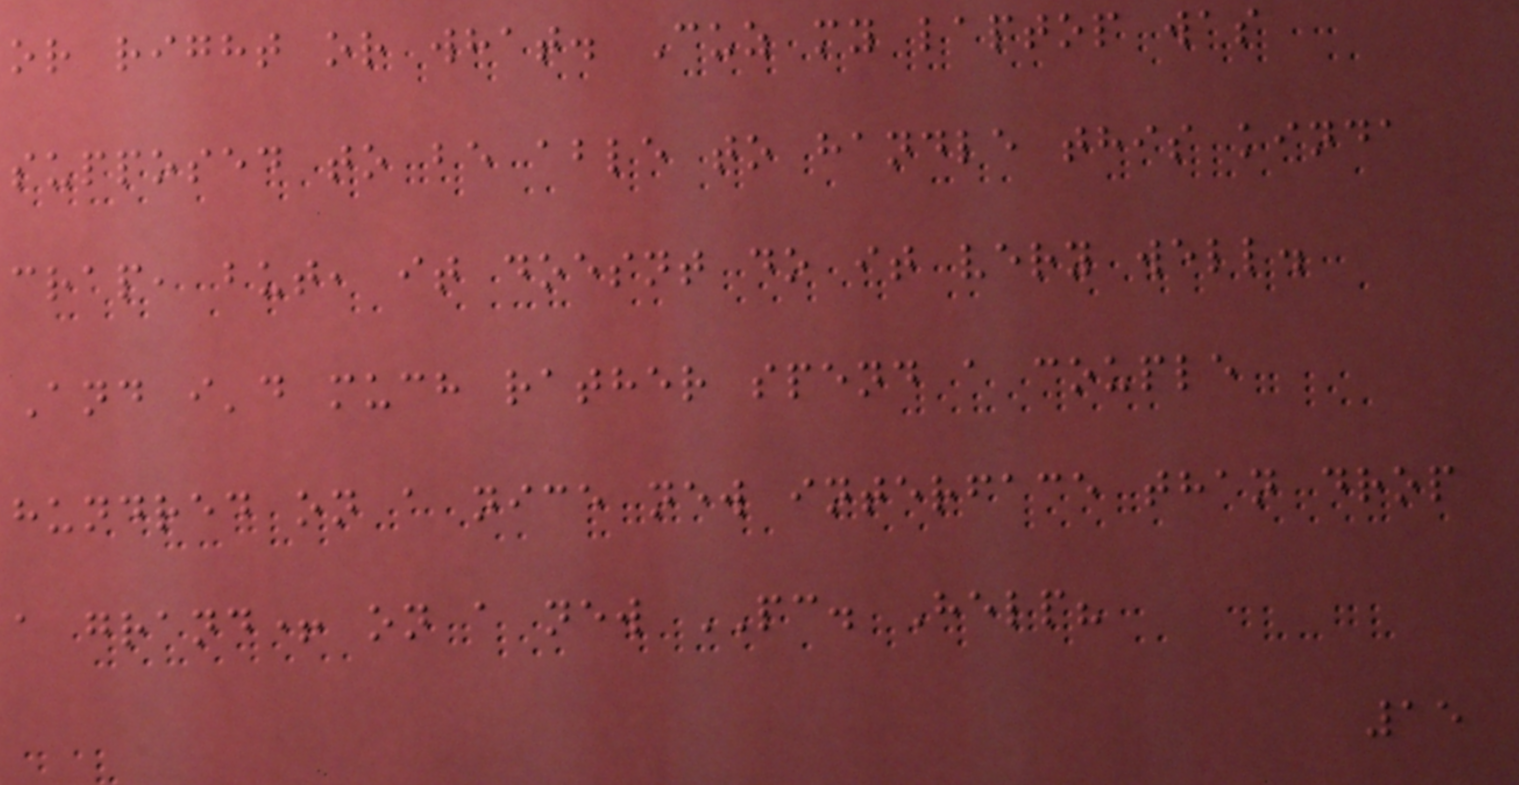or right or what. Cuz my laptop was
supposed to be able to handle this kinda
crap, but, it doesnt do it very well.
And i'd much rather spend a couple
hundred on a nice new interface than drop
a grand+ on a new PC. Help?
15
